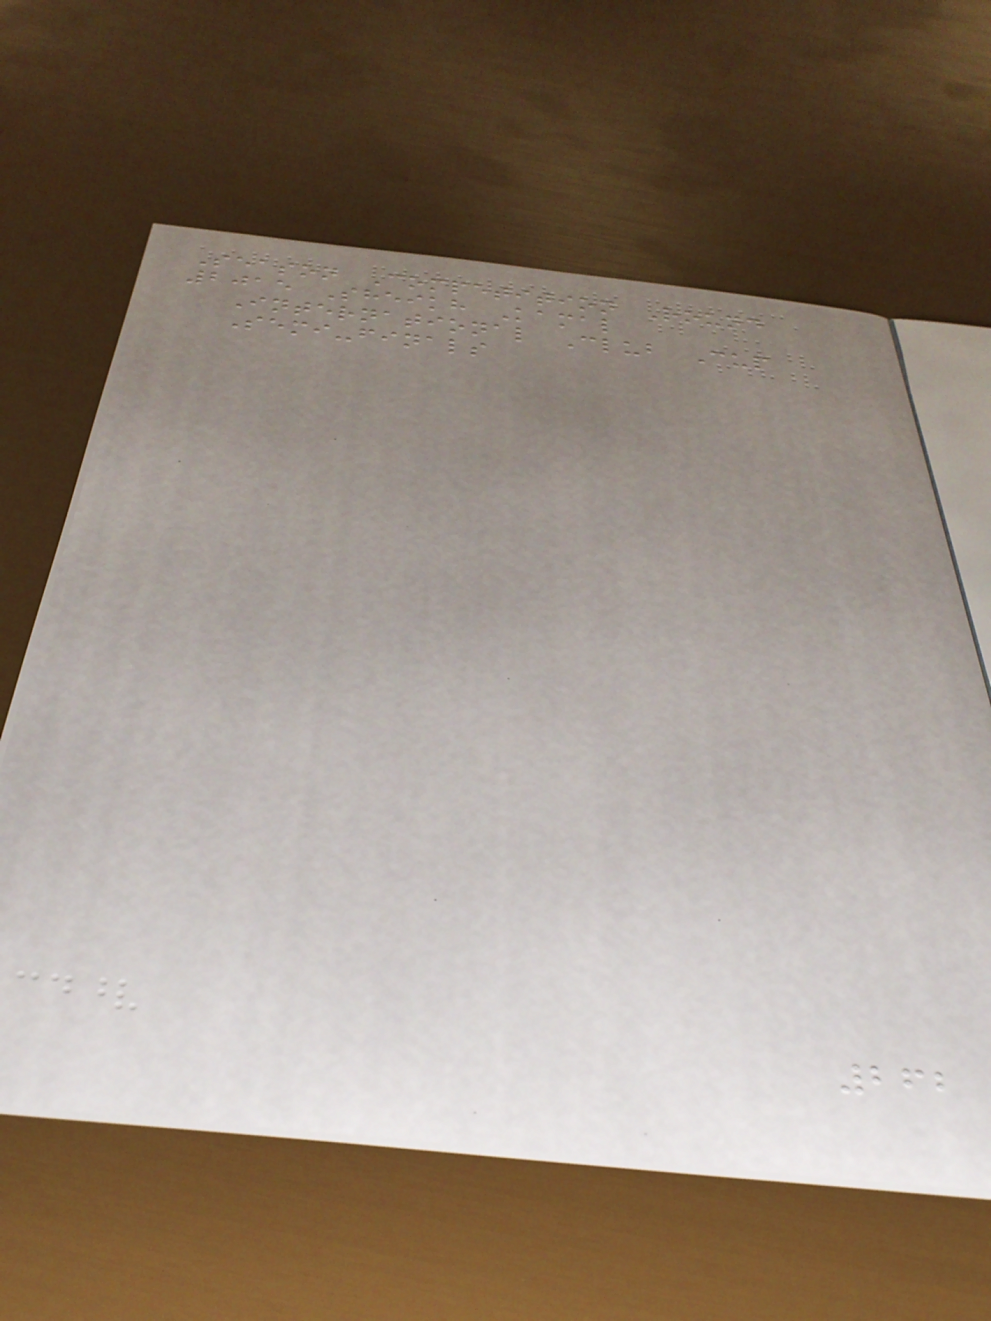Season Competition Round
2015 Sheikh Kamal
International Club Cup
Semi-finals
262
